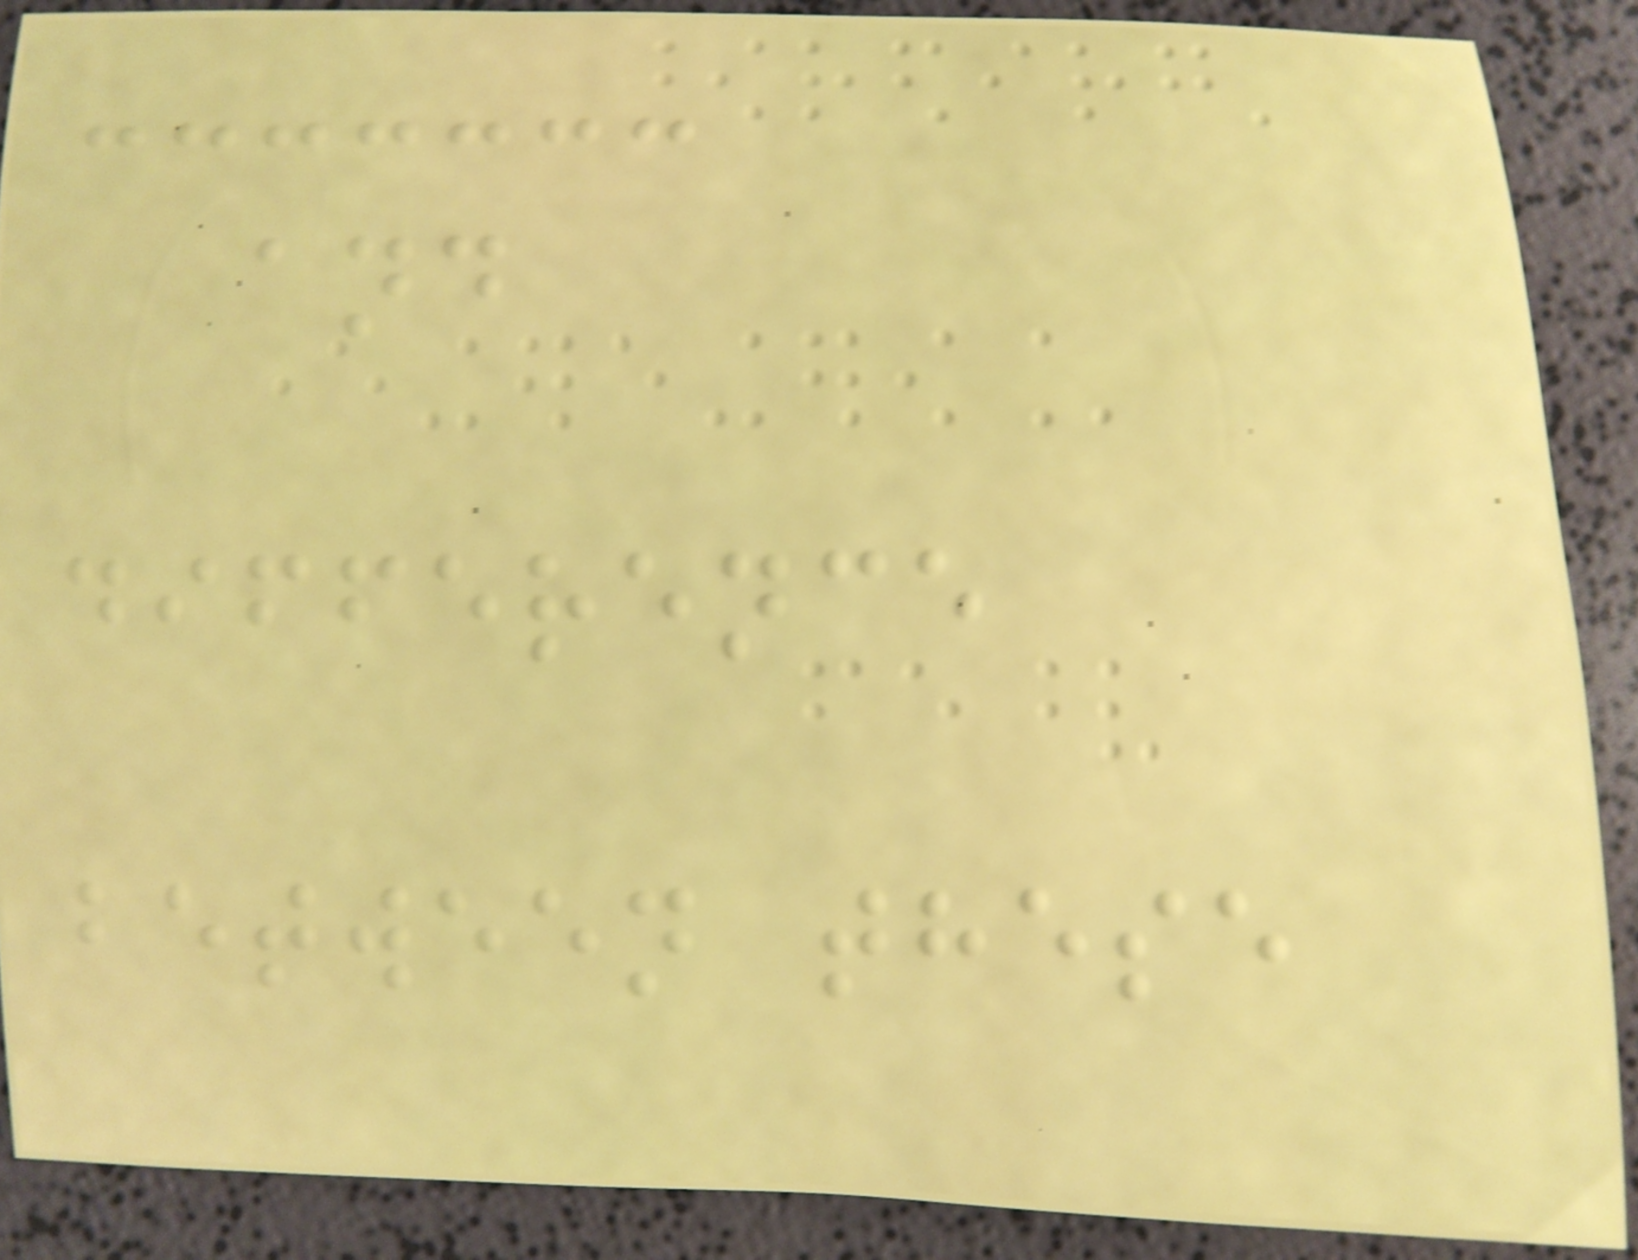and
difference
between these
